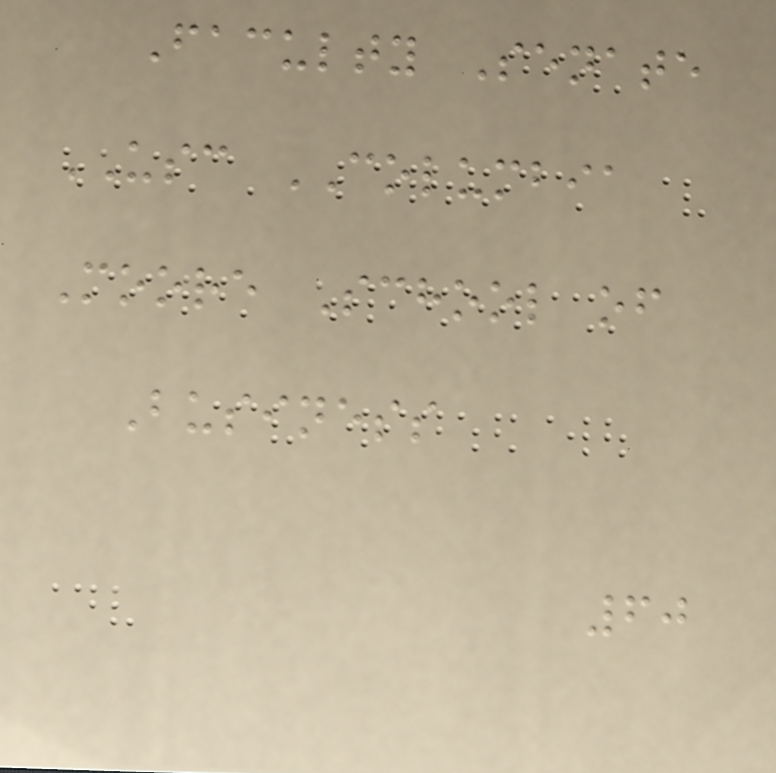Faculty Senate
USC COLUMBIA
Moore School of
Business
60
